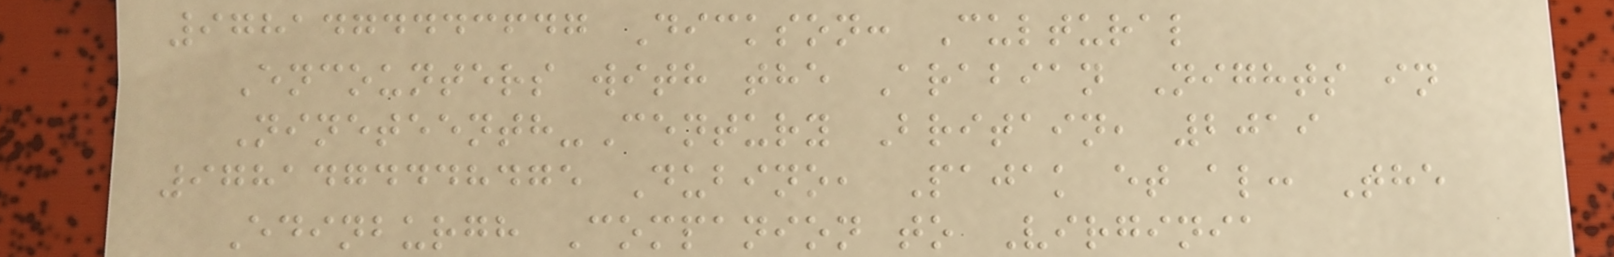9781474443647 Dickson: Cultural
Encounters with the Arabian Nights in
Nineteenth-Century Britain, 2019
9781474448475 Dubino, Pajak et al: The
Edinburgh Companion to Virginia
